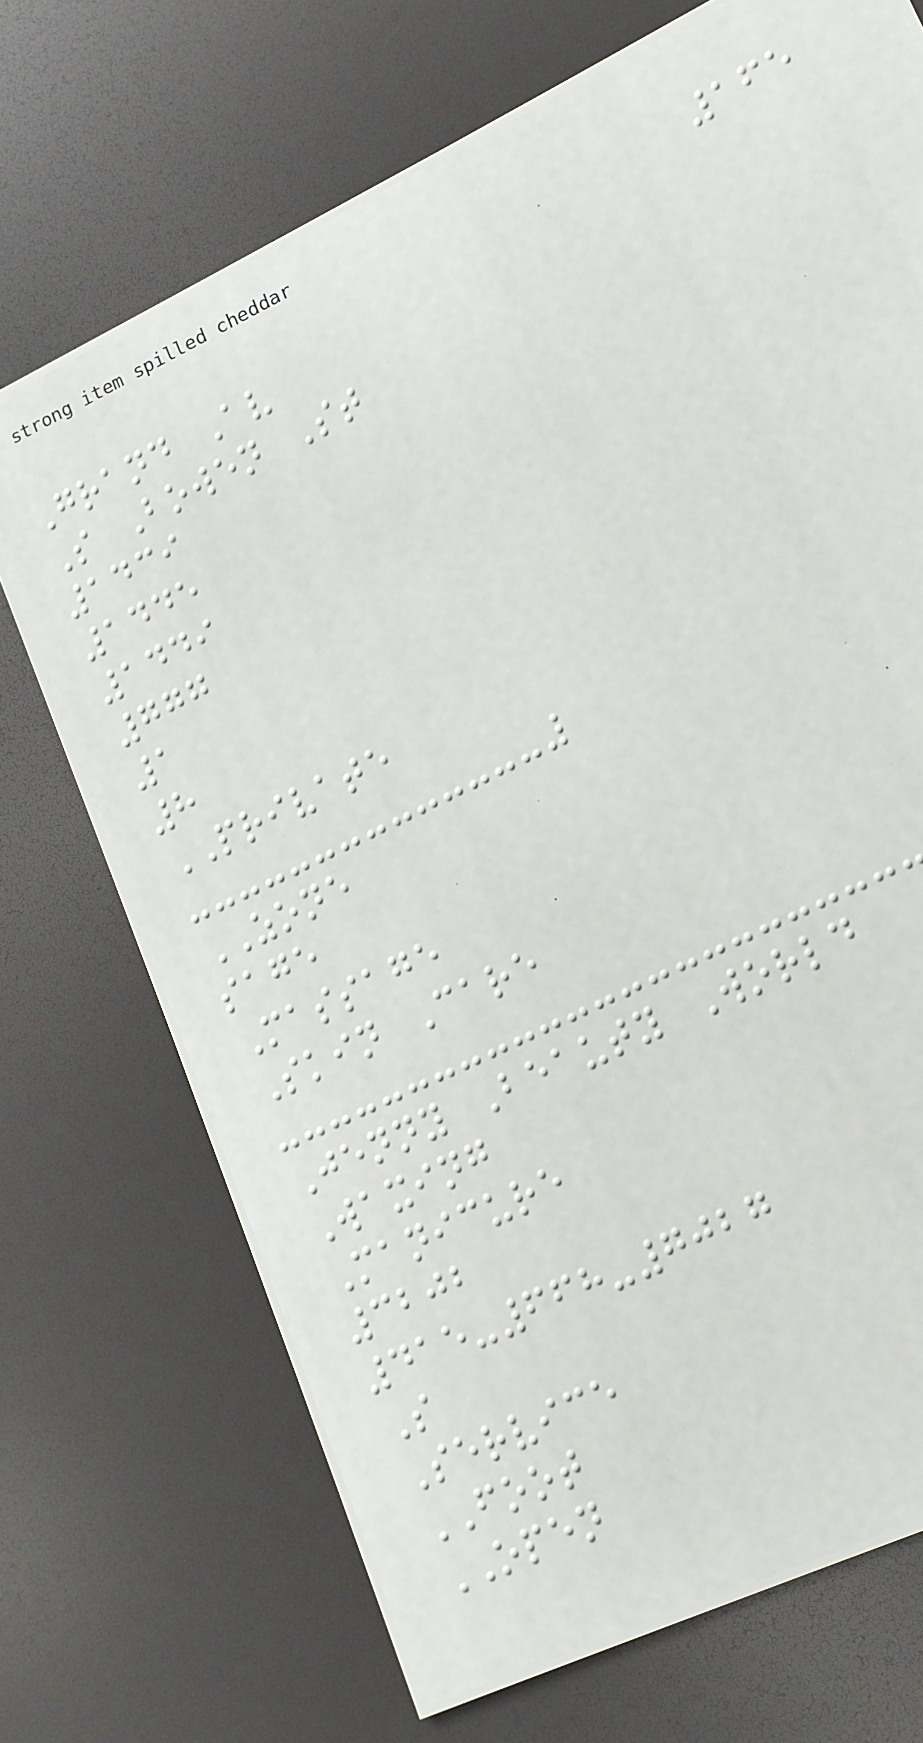165
Grand Av
S Bowen St
1439
1445
1449
777
1
8
PRIVATE
ZONE
sage
Massage
Skin Care
Jenny Beauty World
Waxing
Manicure
3202
415-668-7027
S
Service
FOOT
OPEN
